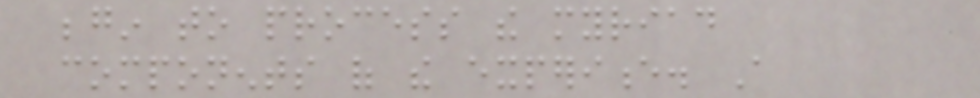begin to process the myriad
components of the experience. A
